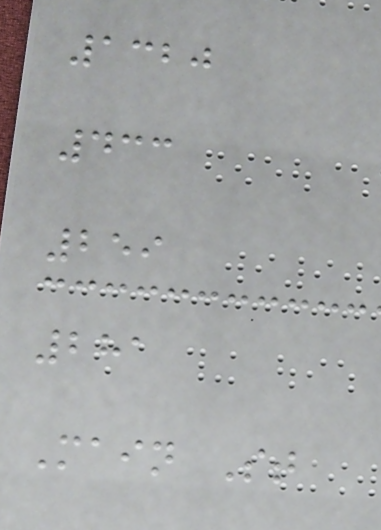1320
433
259
281
Main St
